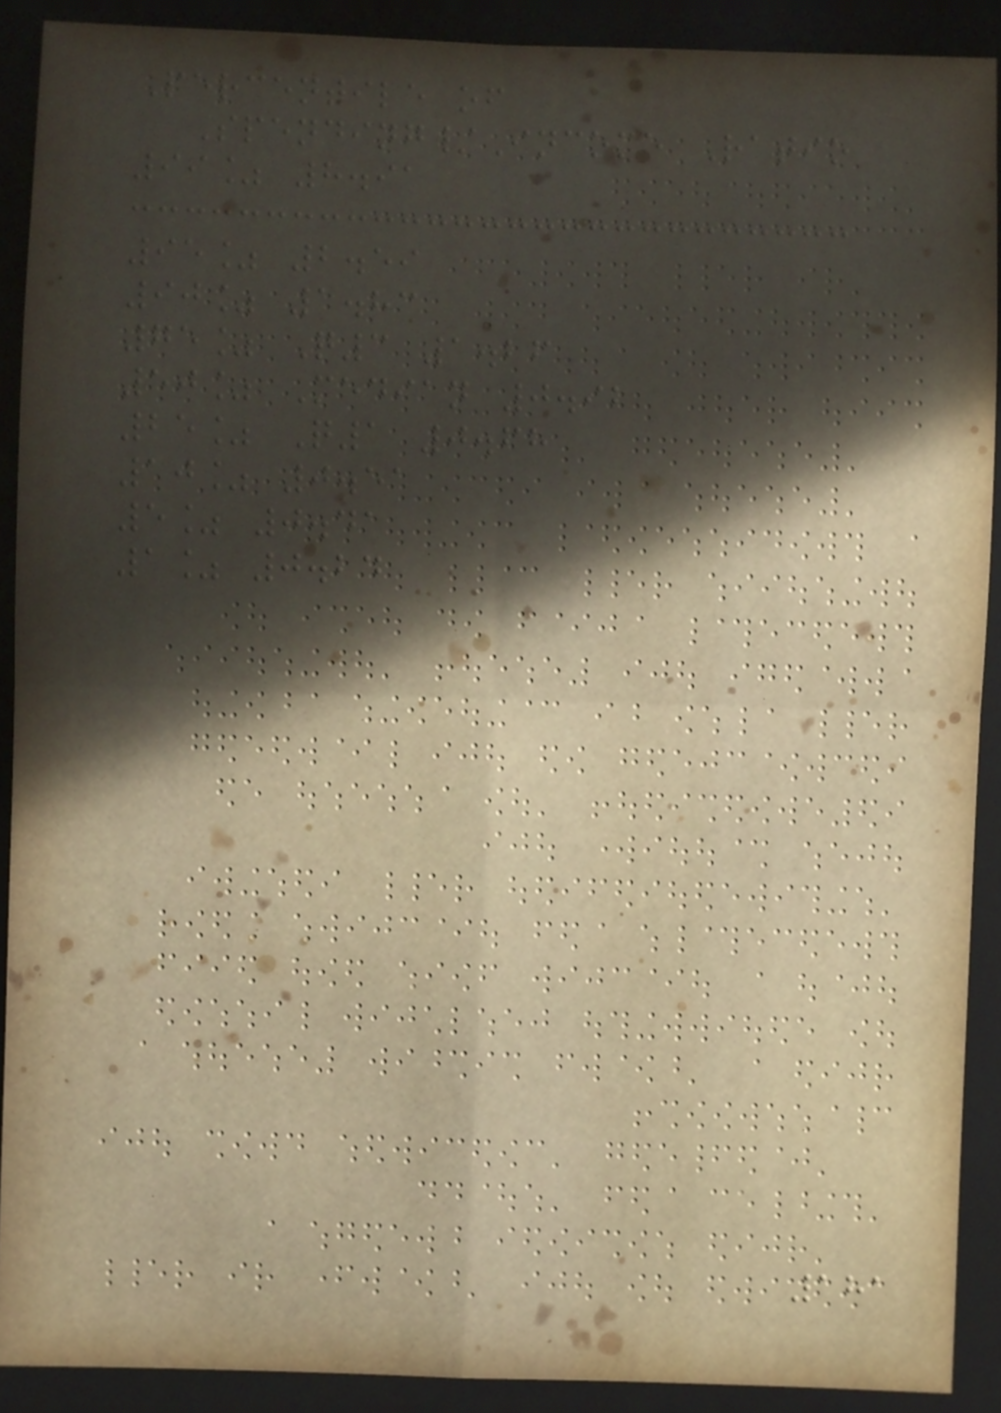Percentile of
Spending/Income Ratio
99% 8.91
95% 2.59
90% 1.83
75% Q3 1.26
50% Median 0.92
25% Q1 0.68
10% 0.51
5% 0.41
1% 0.24
181
